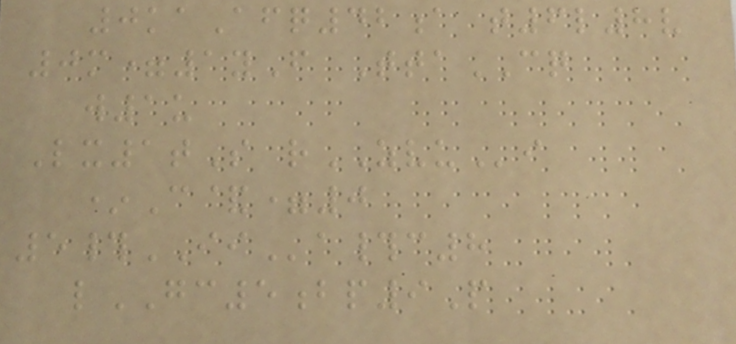0kaAfq42a t6l8v
0m=1yF TtaCQ
w1u
Lx1tS rZVUi
*C&=0
5#IIa#c8
lGC5bp9P
